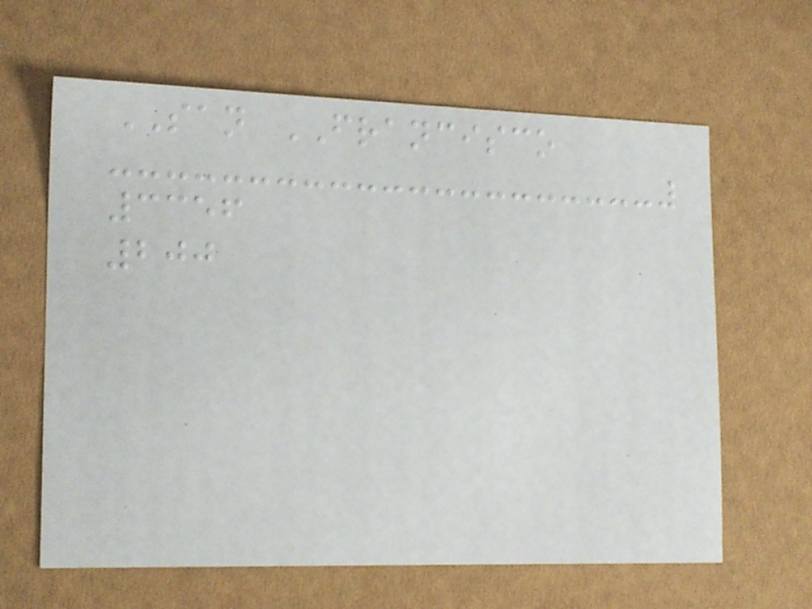SAN FRANCISCO
3356
200
